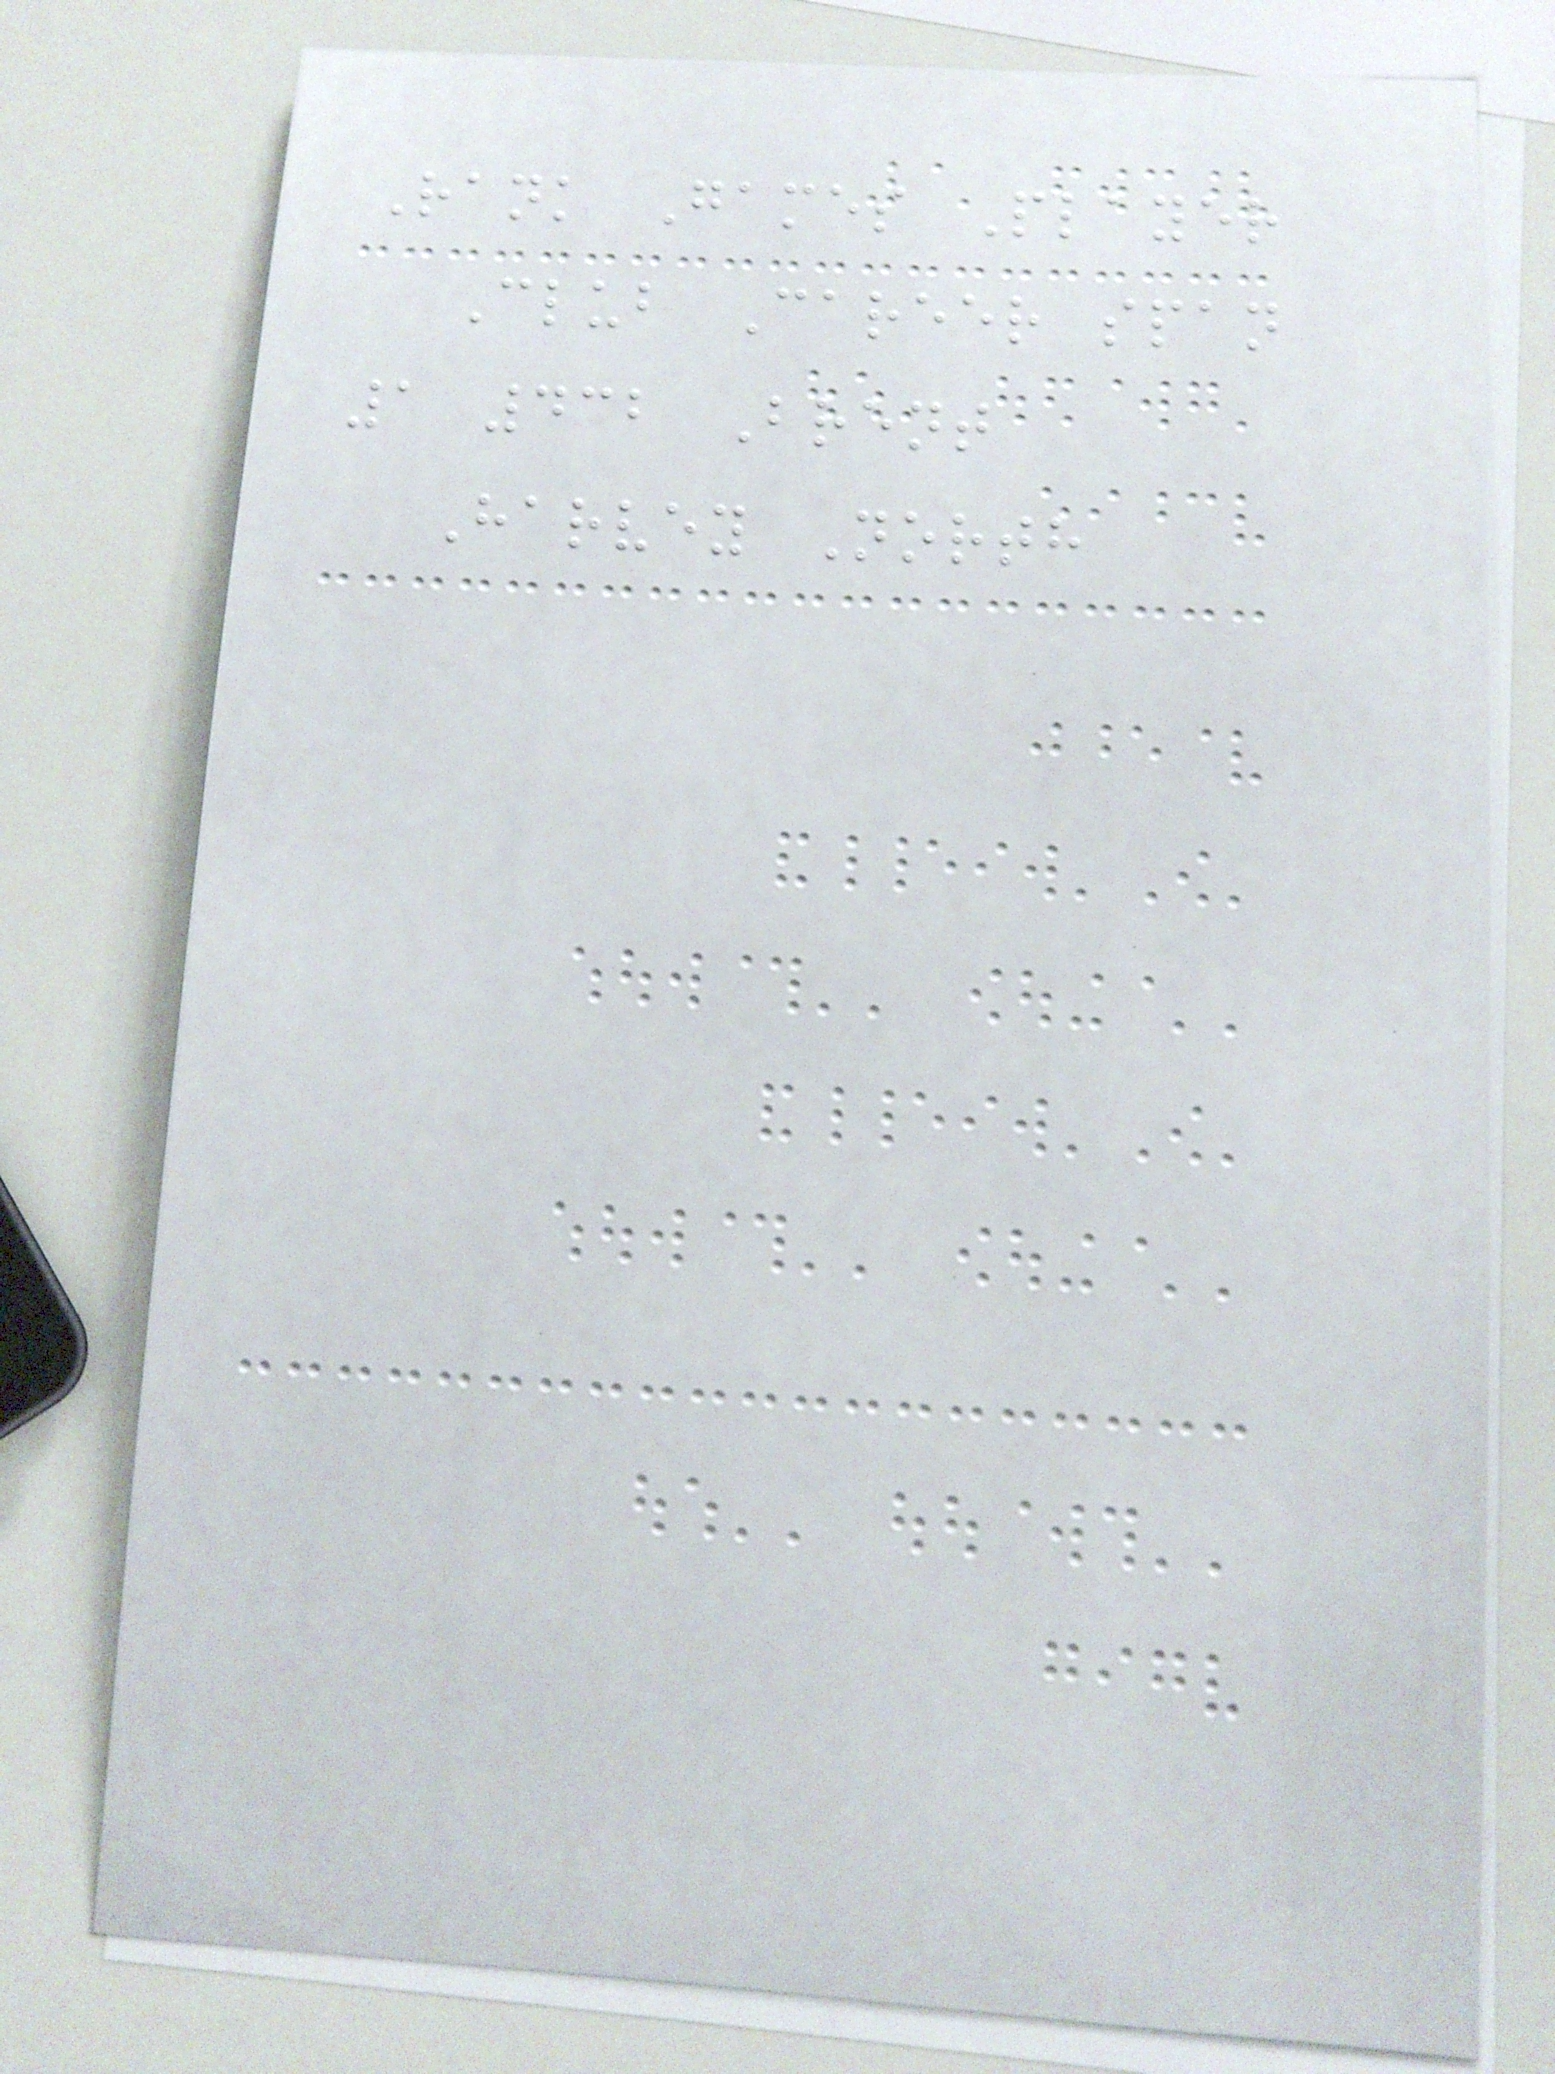Rank Games Player
Club Career span
1 432 Brent
Harvey North
